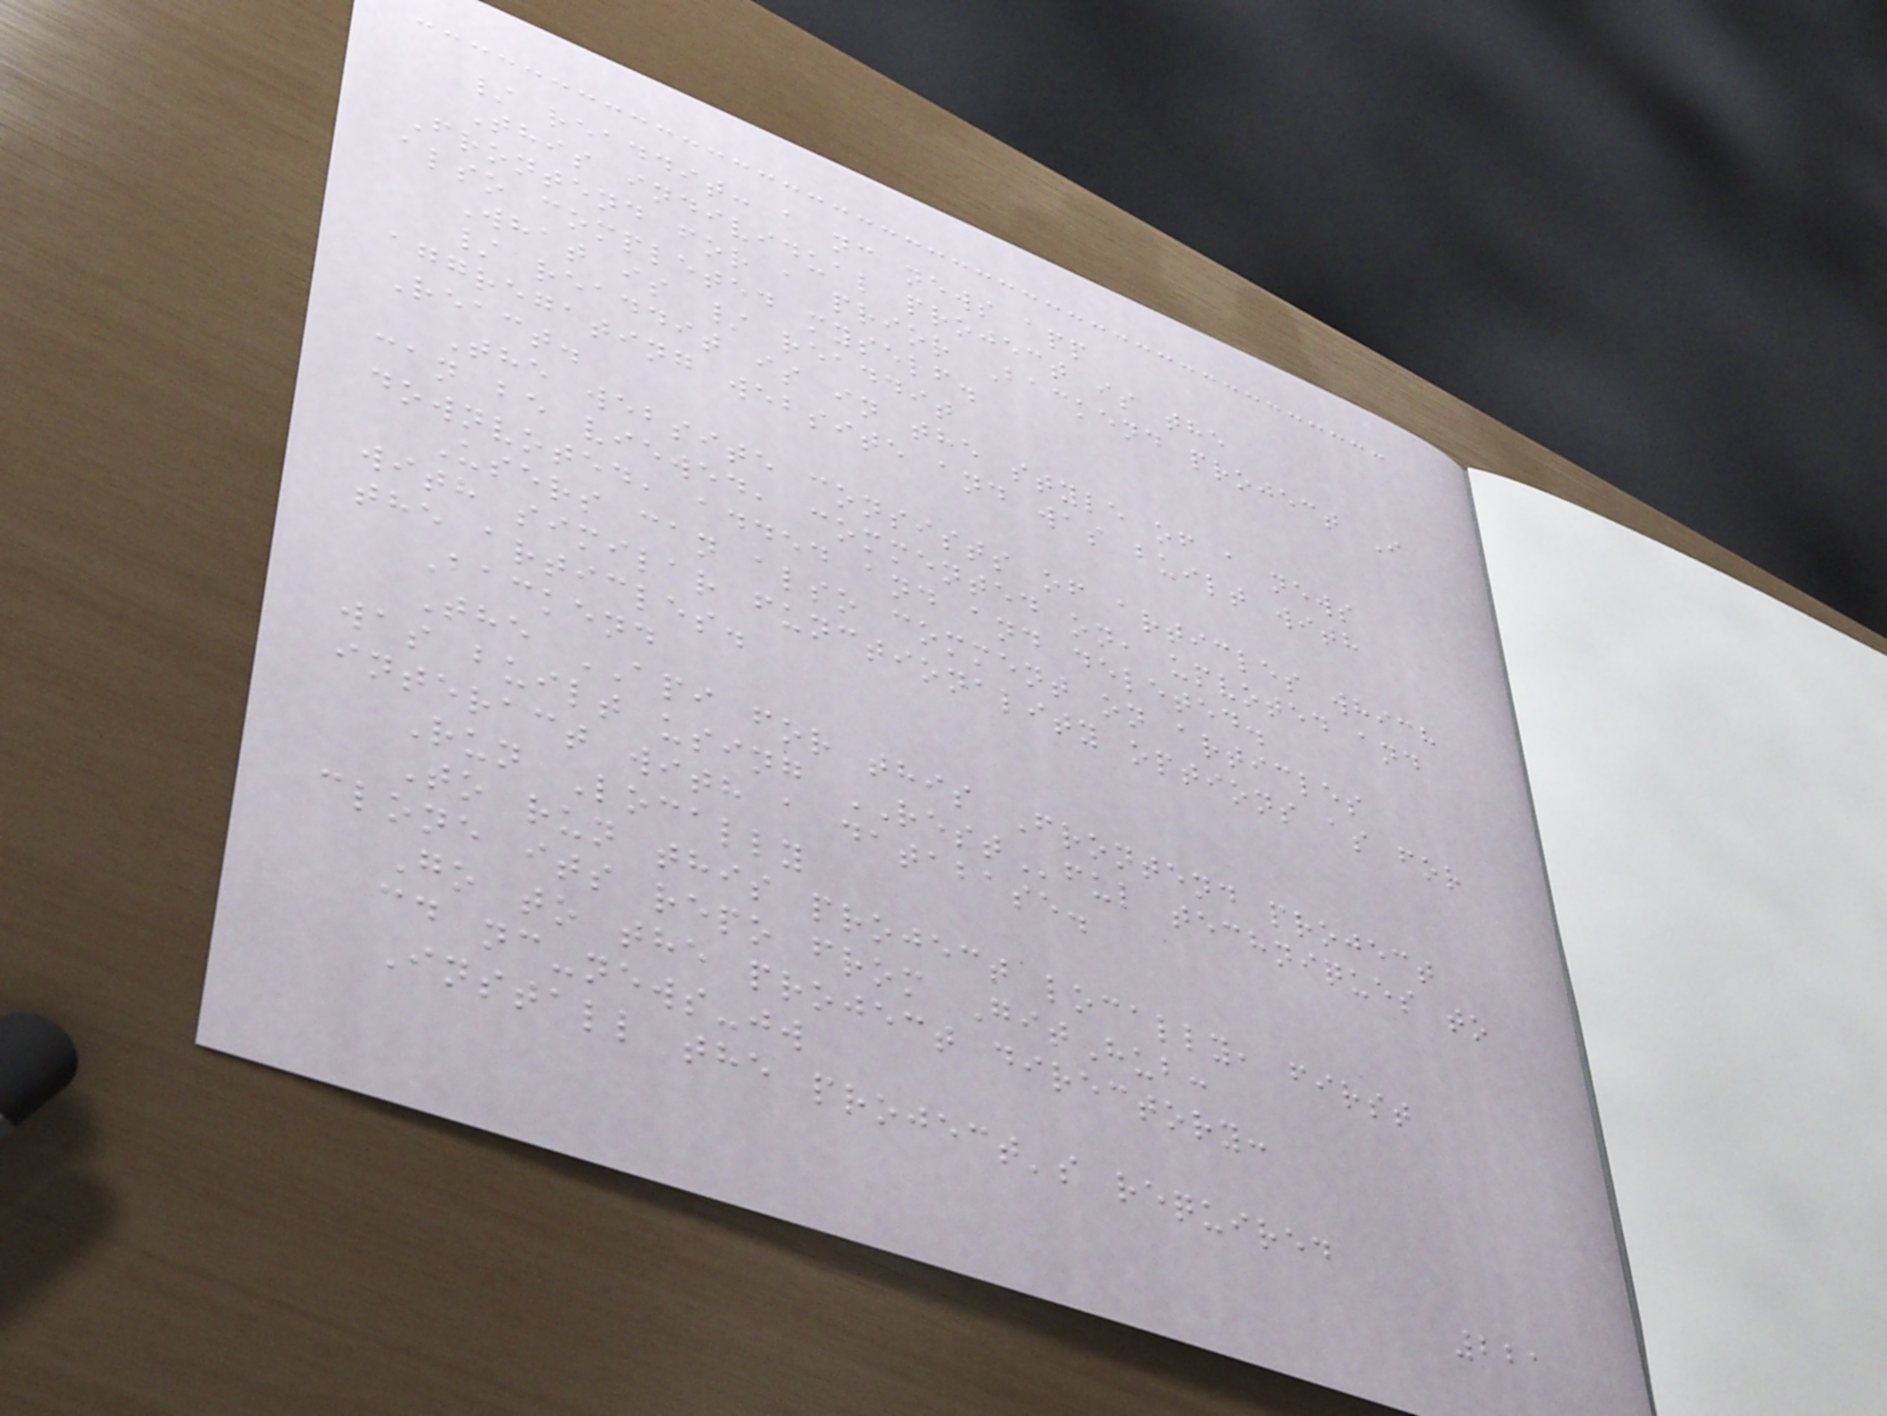/ readdit: a nc news app
This individual project is the
Frontend for a prior Backend project I
also completed myself.
What is / readdit
/ readdit is in the style of a news
aggregating website and was built with
React.
The website consists of articles which
can be viewed, commented on, upvoted and
downvoted, added and and deleted.
Users can also comment on articles
with similar functionality options as for
the articles.
Backend
The API for this Frontend project
was built using RESTful techniques to
interact with a database.
Run Locally
To run this project locally, first
clone its repo from GitHub:
Go to the project directory:
cd nc-news-jw
Install the project's required
221
